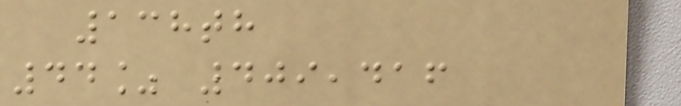138th
44% 409,416
